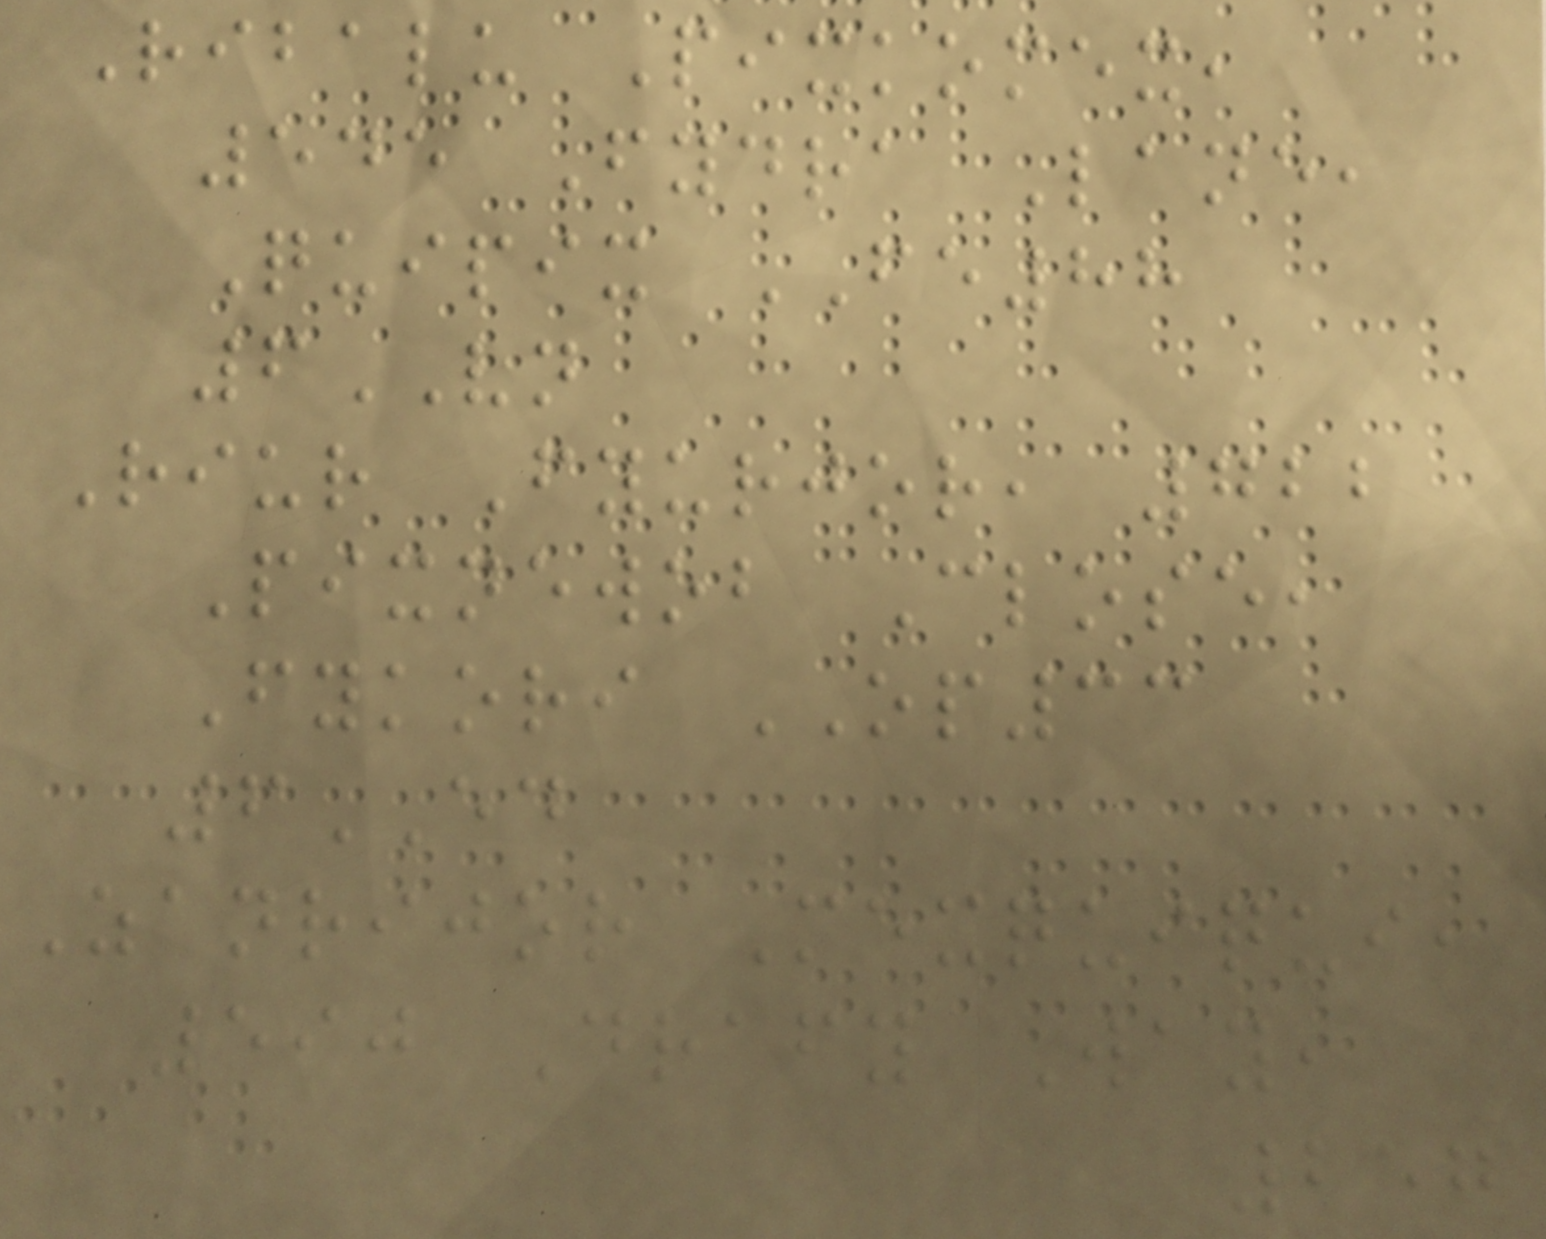Ribalu Pixkomex,
545 Fydra Lane,
Quipix FE88
6VN
Riur Fyurjor, 722
Pixnewob Close,
Fykori OP33
6ED
Zanrijor Mexquiqui,
590 Drafy Way,
257
